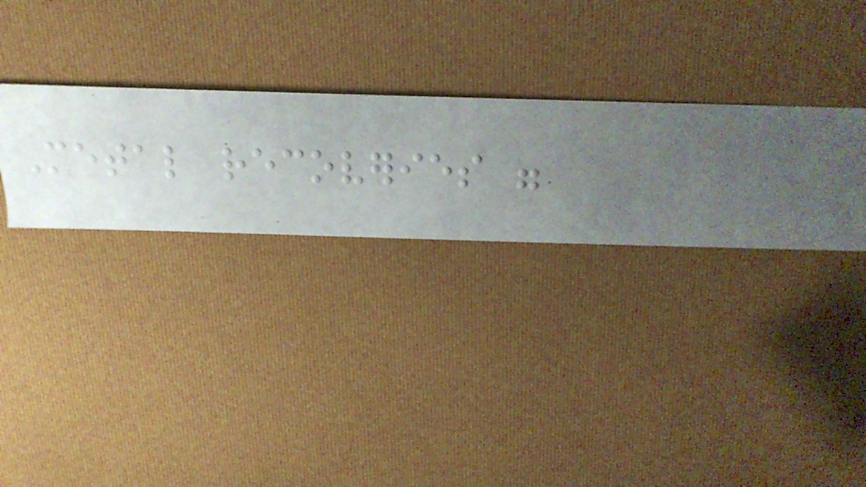Metal recoveries were
